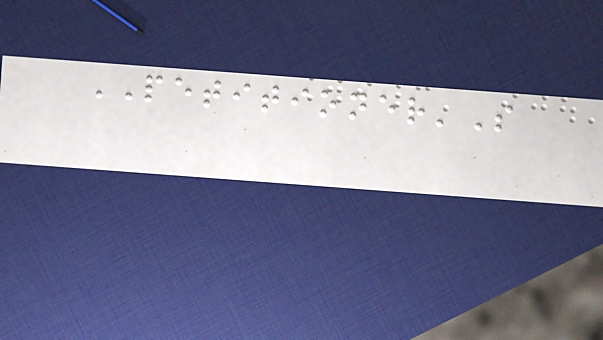PETITIONER'S
